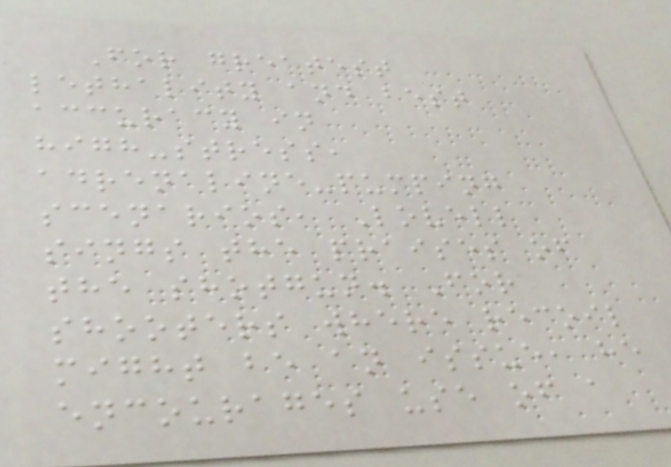For greatest
lethality and best
accuracy in
high-stress,
adrenaline-pumping
scenarios, Lovell
sings the praises of
the shotgun. For
shooters where recoil
might be an issue, he
encourages use of a
